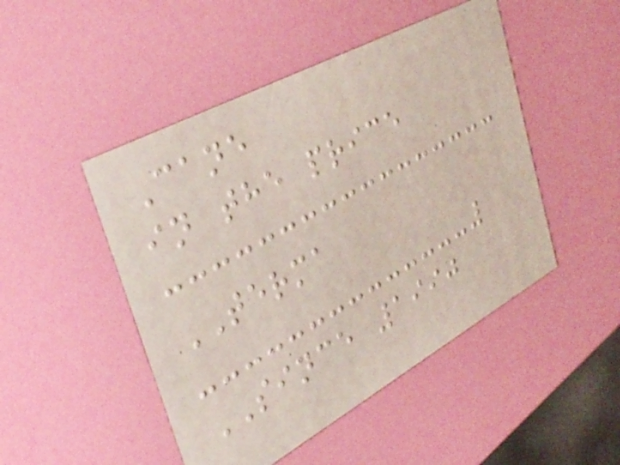Cane
in the price
TERMA
SINCE 1990
